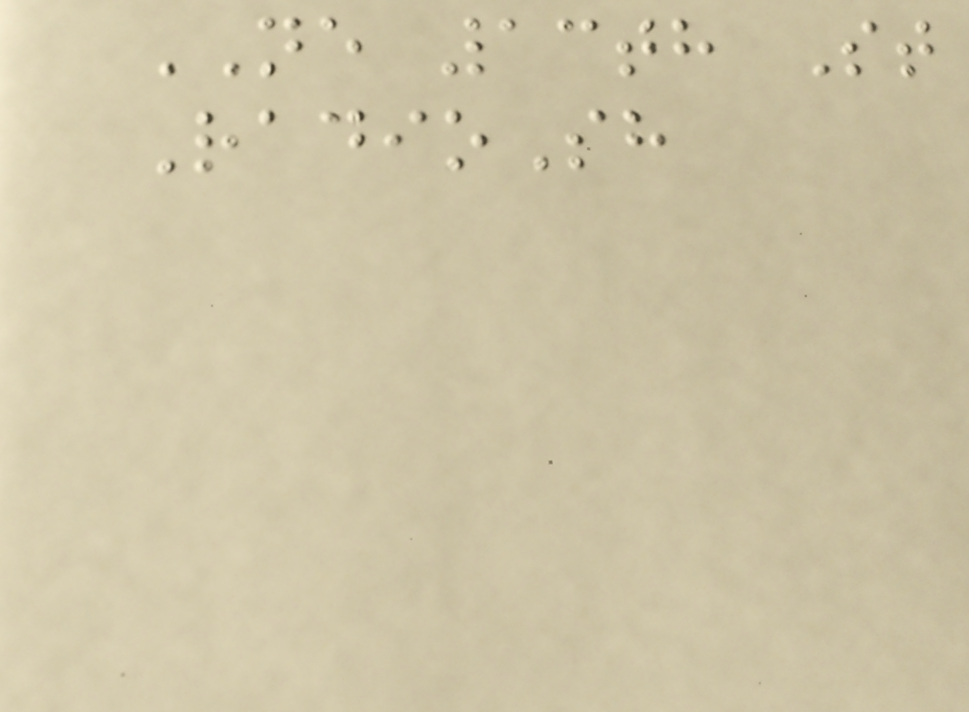NE 13th St
RadioSh
